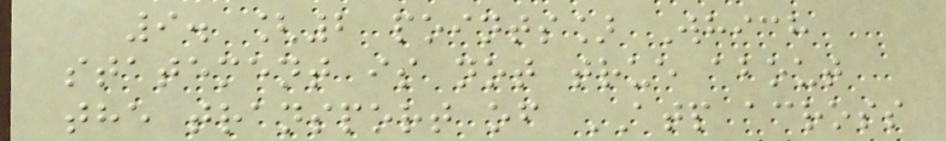9. [2 points] Which
statement is not true about
the transport of ATP across
